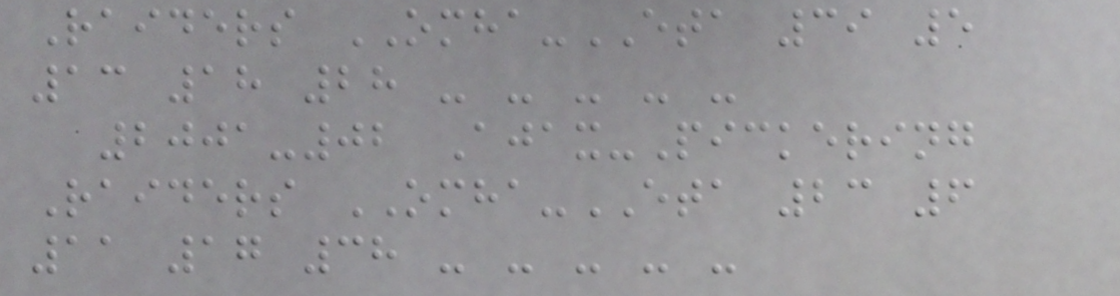Raiders OMHA-ETA 39 5
13 18 28 - - - - -
2001-02 Ajax-Pickering
Raiders OMHA-ETA 23 6
11 17 38 - - - - -
